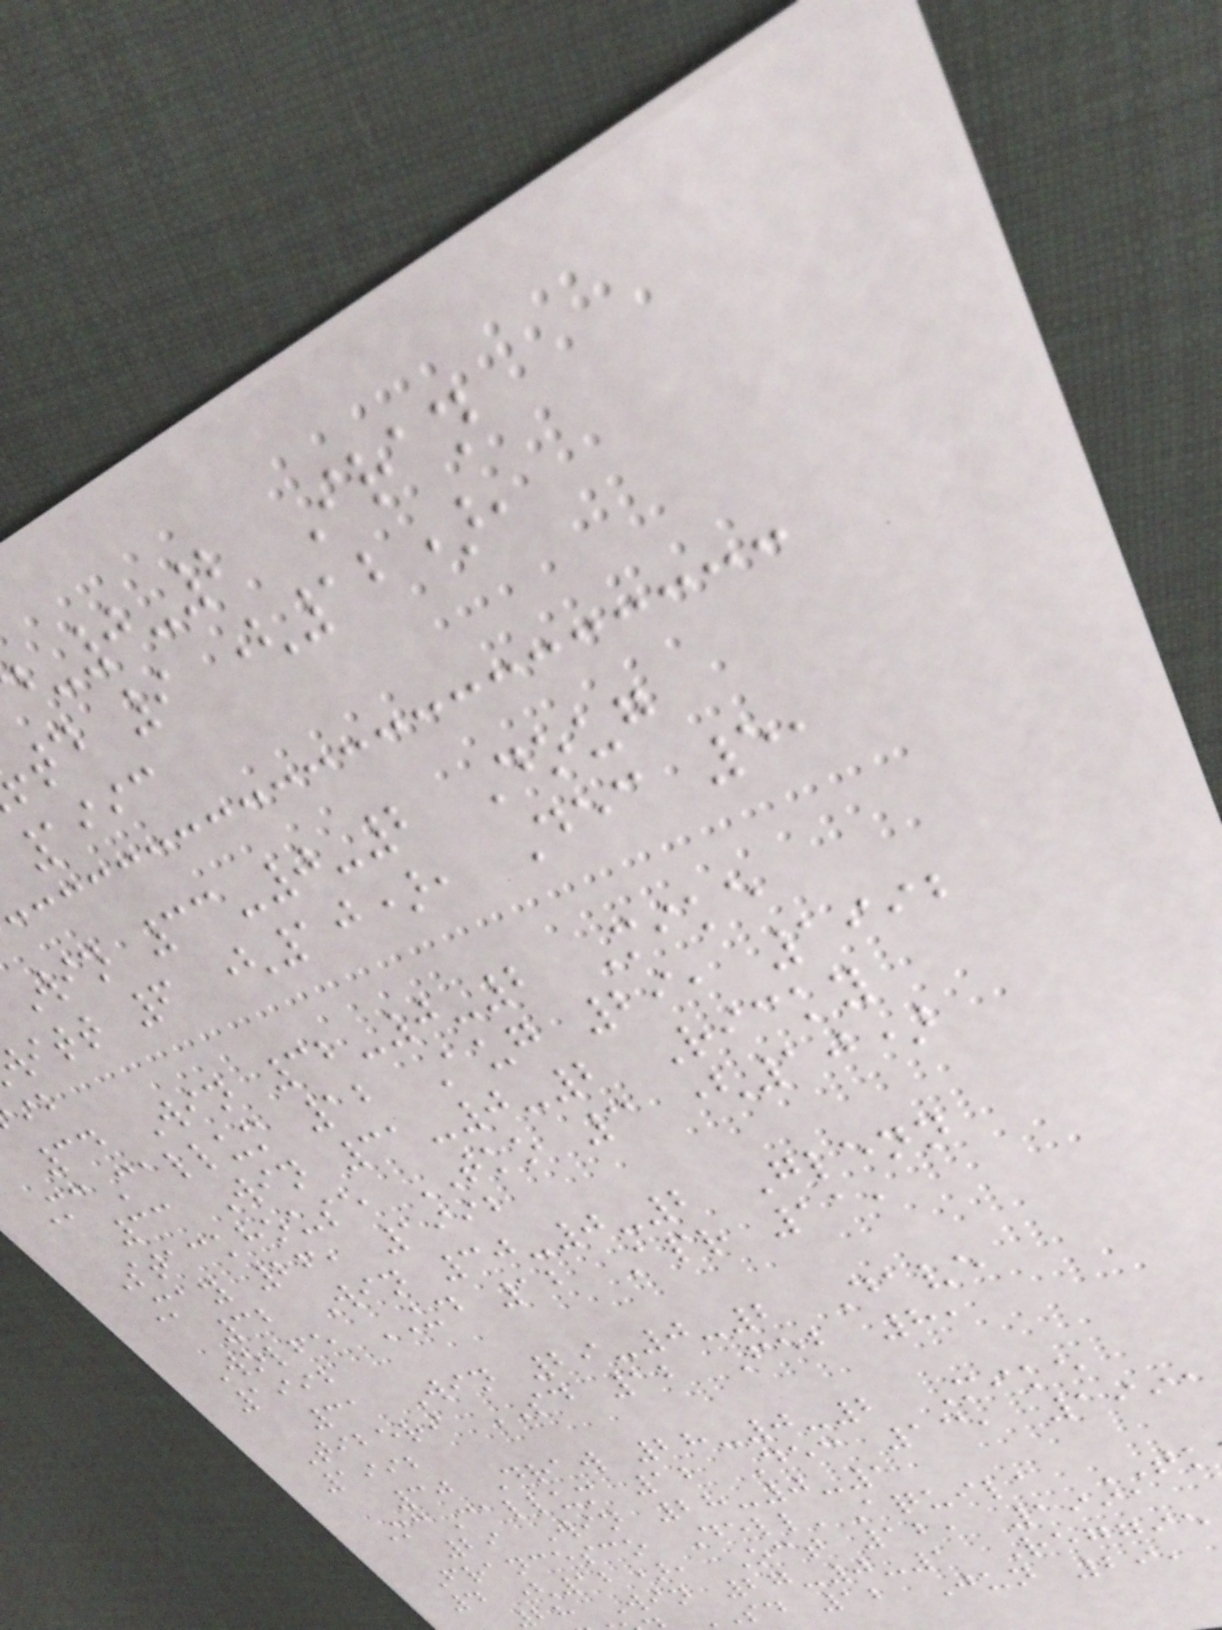-0-2 Iran
td 9 (12),
1993
win 33-0-2 Doug
itt 6 (10), Dec 5,
34 Win 32-0-2 Mike
McCallum 12 Aug 29, 1992
33 Win 31-0-2 Ricky
Stackhouse TKO 3 (10)
May 26, 1992
32 Win 30-0-2 Glenn
Wolfe UD 12 Apr 11,
1992
31 Win 29-0-2 Dave
Tiberi SD 12 Feb 8,
1992
30 Draw 28-0-2 Mike
McCallum 12 Dec 13, 1991
29 Win 28-0-1
Francesco Dell'Aquila TK
4 (12), Oct 12, 1991
28 Win 27-0-1 Reggie
sd 12 Jun 29,
